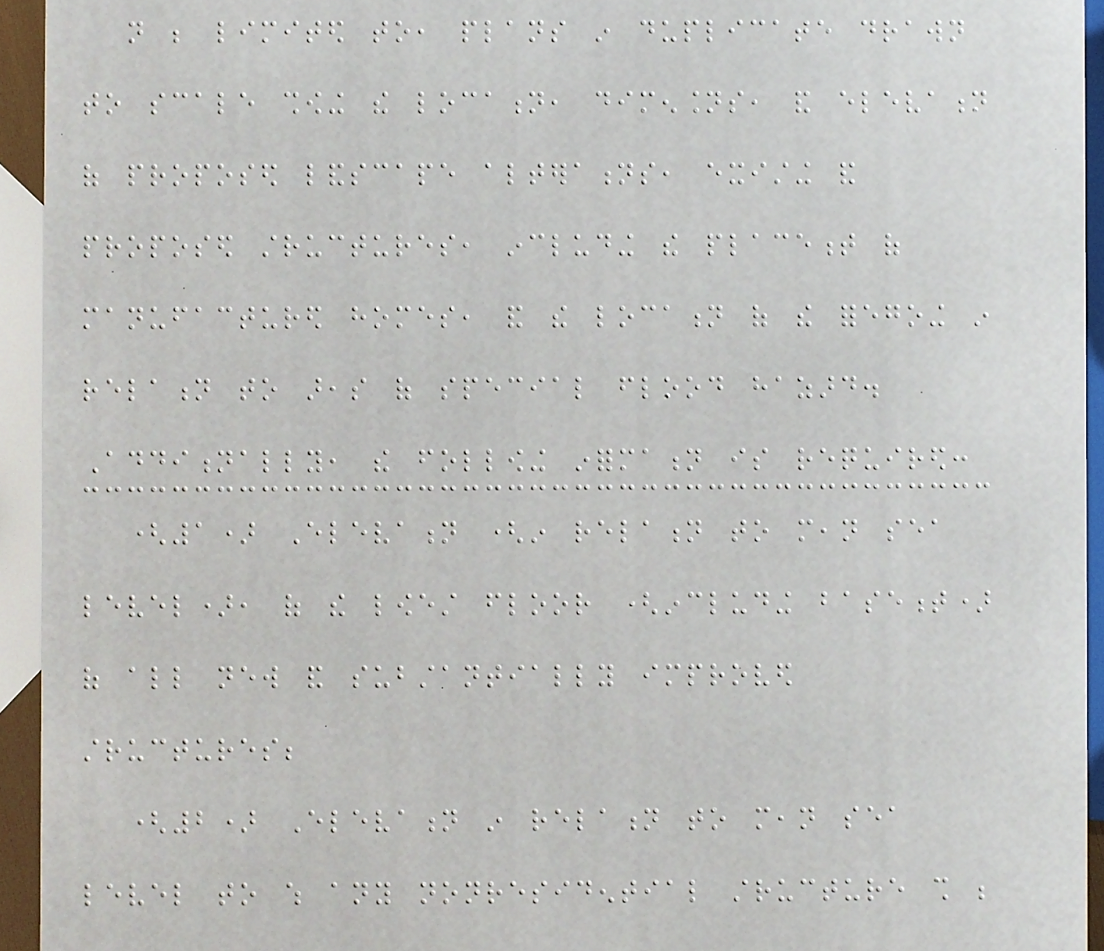not be limited to, plans in duplicate drawn
to scale showing the location, dimensions, and elevation
of proposed landscape alterations, existing and
proposed structures, including the placement of
manufactured homes, and the location of the foregoing in
relation to areas of special flood hazard.
Additionally, the following information is required:
(1) Elevation (in relation to mean sea
level), of the lowest floor (including basement)
of all new and substantially improved
structures;
(2) Elevation in relation to mean sea
level to which any nonresidential structure shall be
